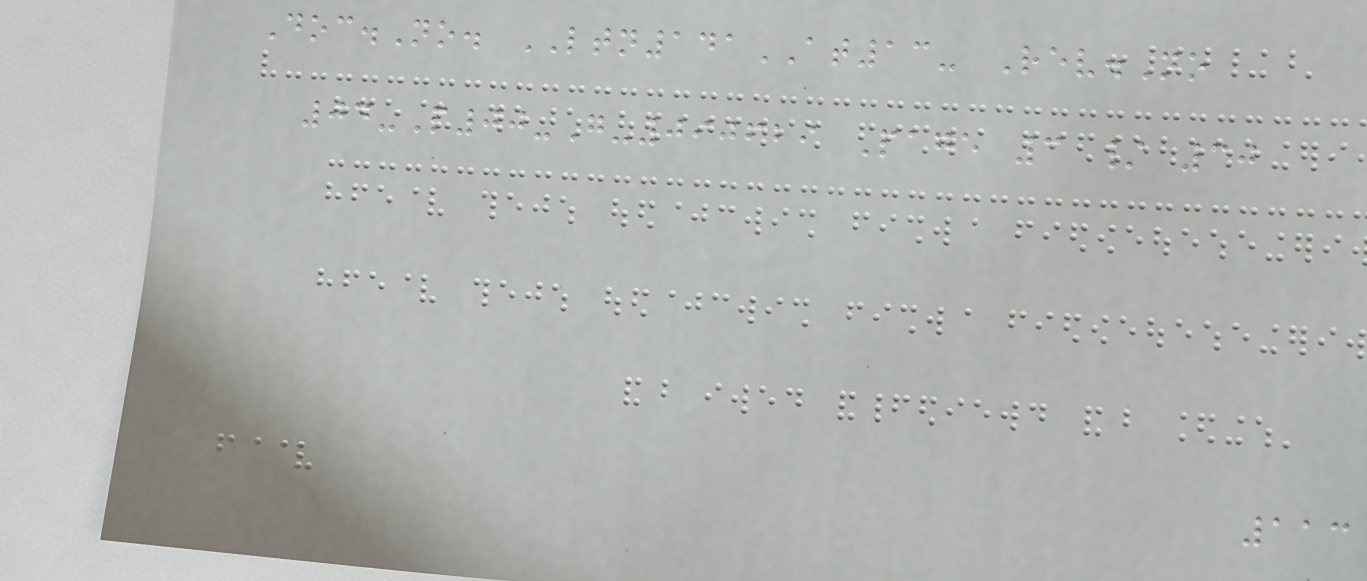Doc.No. LTN141AT13- Rev.No
04-P00-G-090629 Page 3 / 30
113
